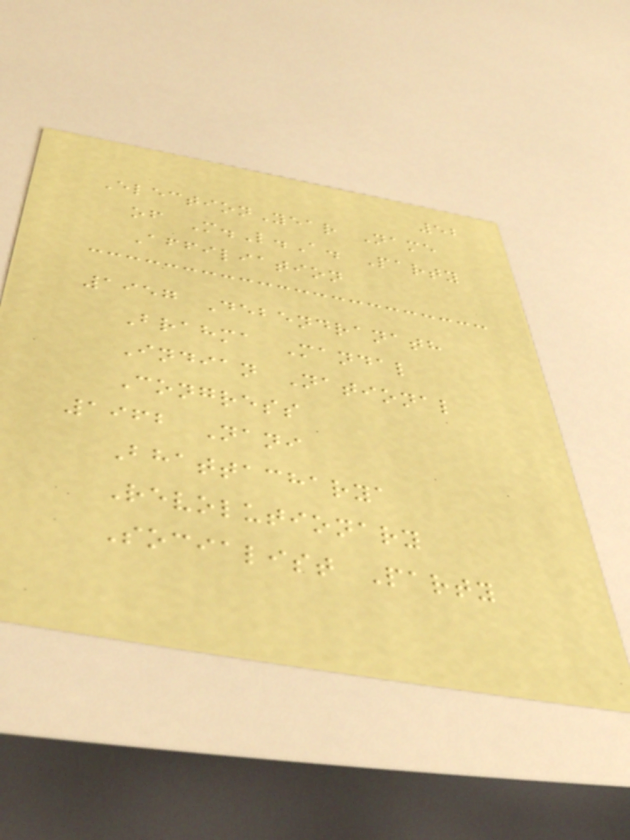52
ElectionYear Name
of M.L.A. Party
Affiliation
1957 Debendranath
Brahma Mandal
Indian National
Congress
1962 Nani
Bhattacharya
Revolutionary
Socialist Party
